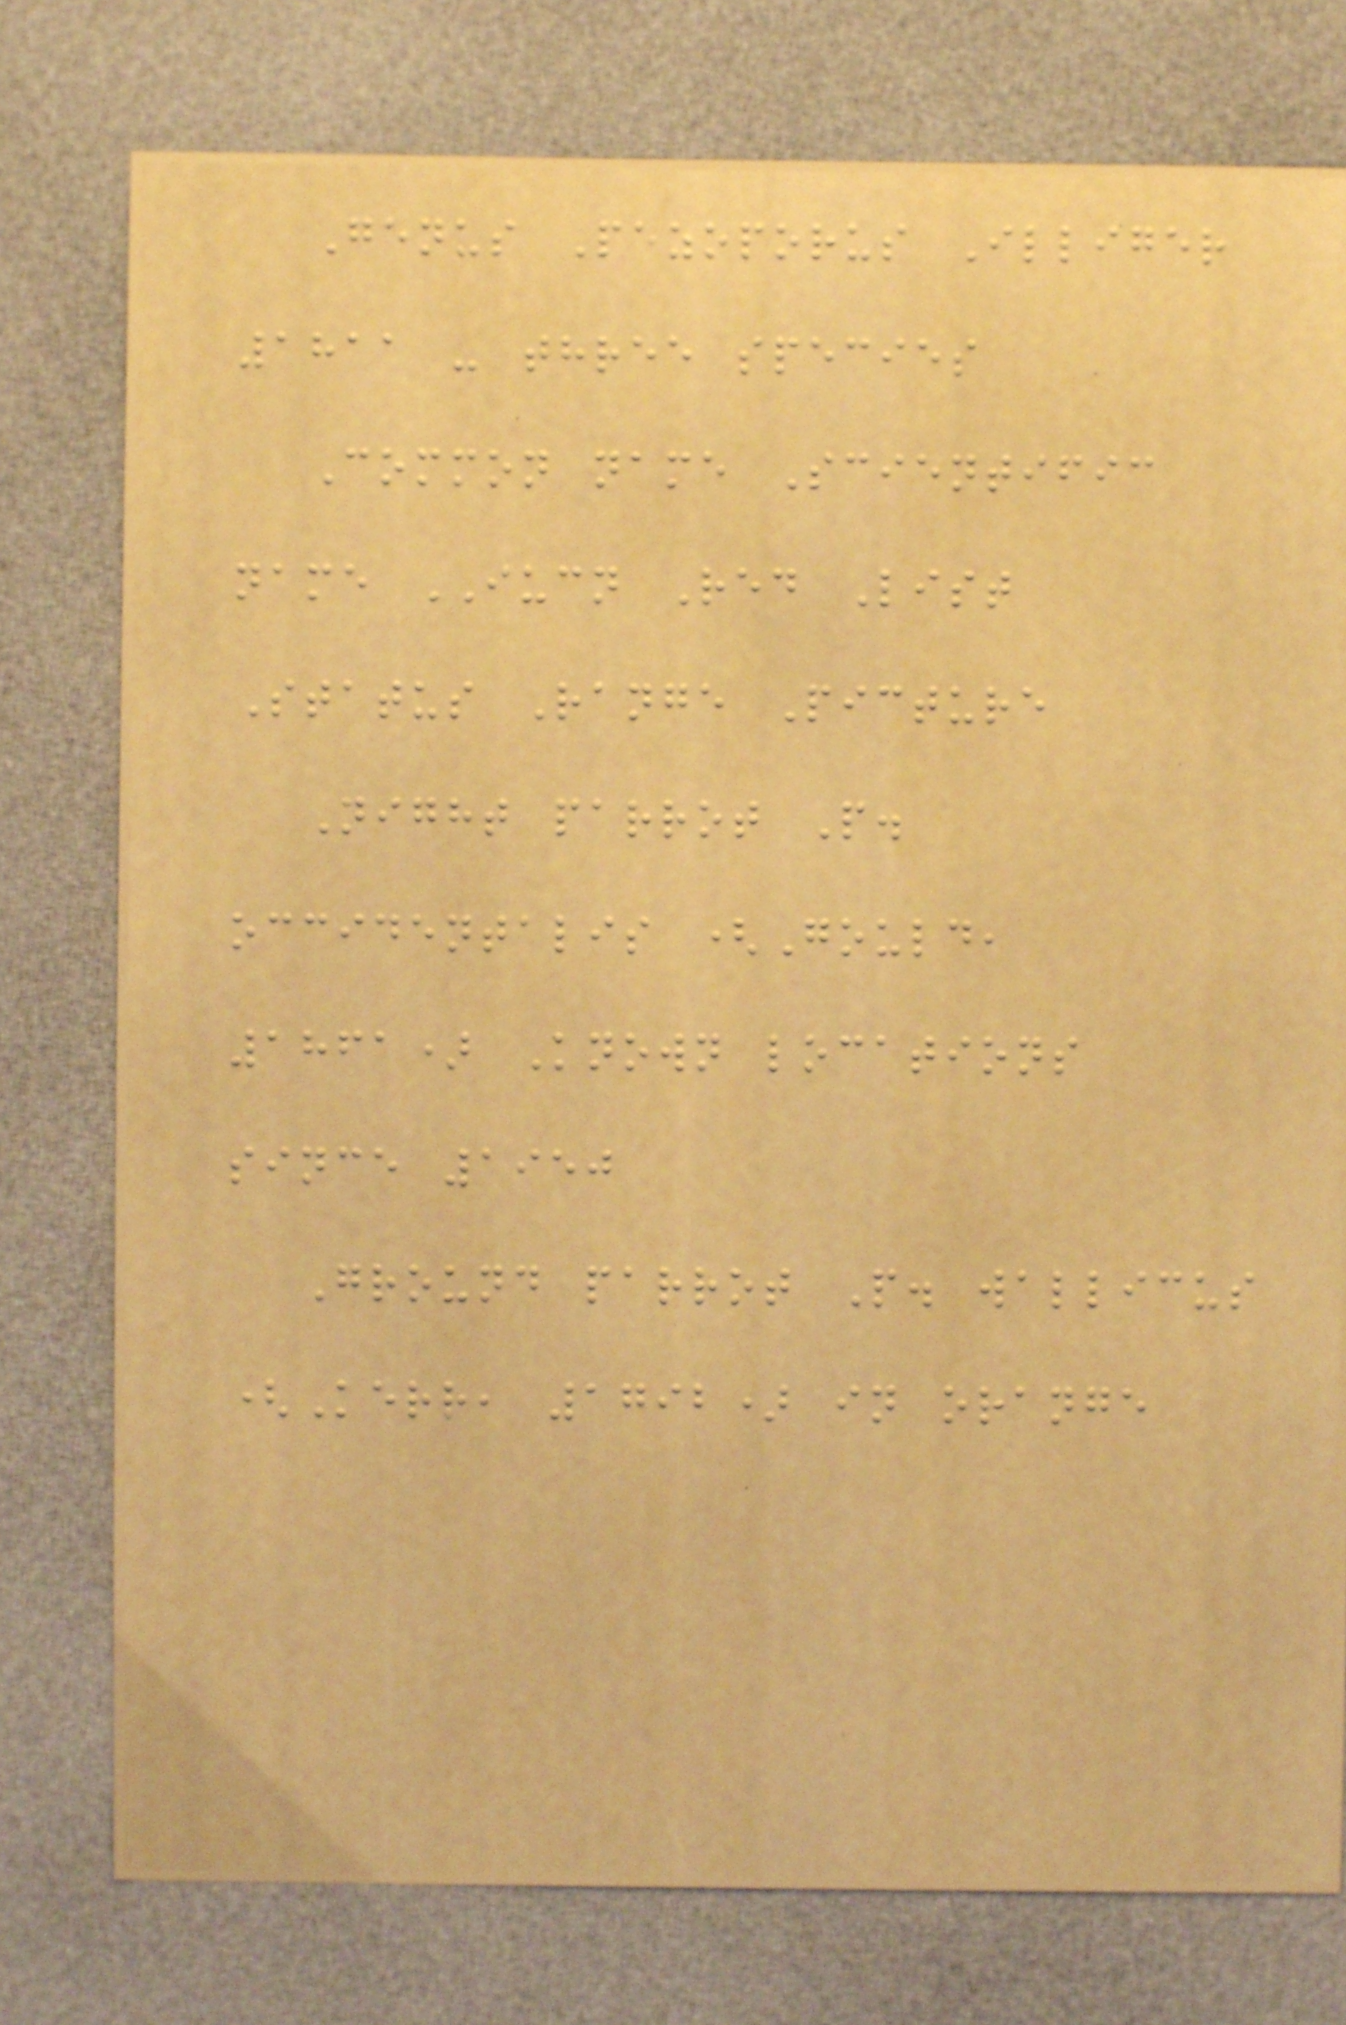Genus Pezoporus Illiger
1811 - three species
Common name Scientific
name IUCN Red List
Status Range Picture
Night parrot P.
occidentalis (Gould,
1861) Known locations
since 1950
Ground parrot P. wallicus
(Kerr, 1792) in orange
